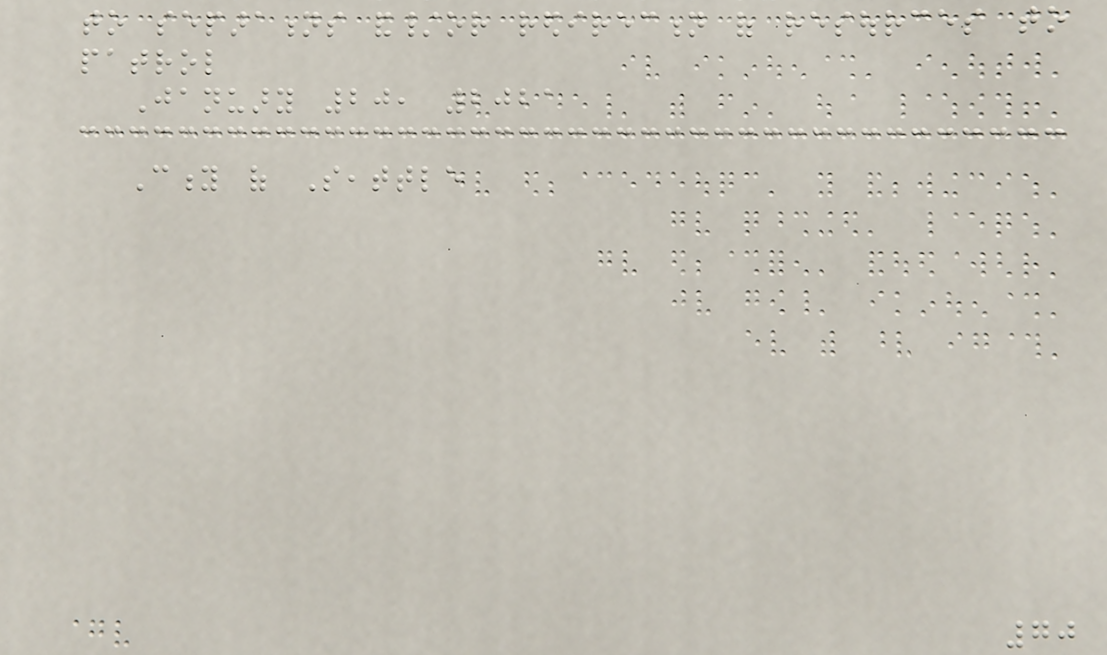to separations and/or redirection of resources to
patrol
January 20, 2021
City of Seattle
70
